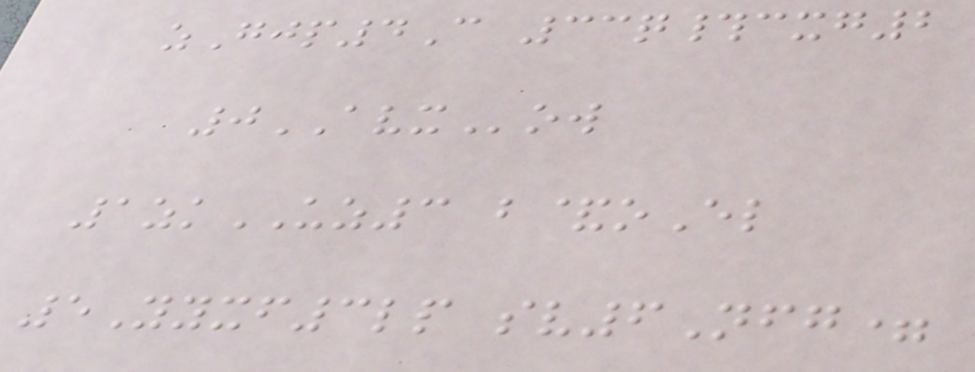zGjp4C 33q#cxg2
0AVXow
1zkUZ3 b&oEl
5Yyxf3lp sv6Nfg=
